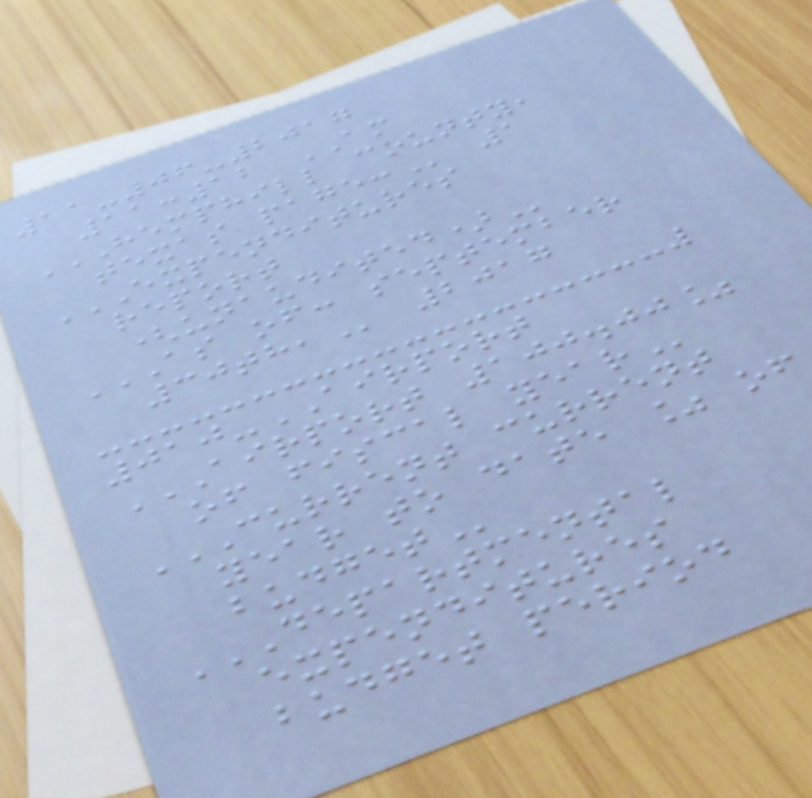11-06-2017
11:12 AM
HEMPHILL COUNTY,
TEXAS PAGE: 1
EXPENDITURES
REPORT
(UNAUDITED)
AS OF: SEPTEMBER
30TH, 2017
010-AIRPORT
AIRPORT 100.00%
OF FISCAL YEAR
CURRENT CURRENT
YEAR TO DATE % OF
BUDGET
DEPARTMENTAL
EXPENDITURES
BUDGET PERIOD
